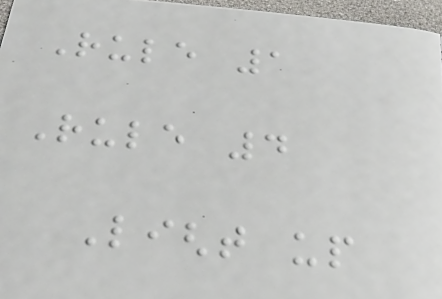Rule 1
Rule 4
Light up
